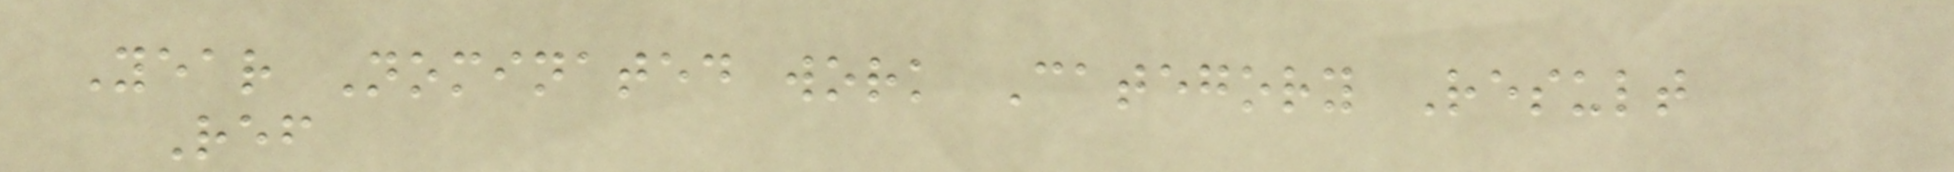Year Nominated work Category Result
Ref
